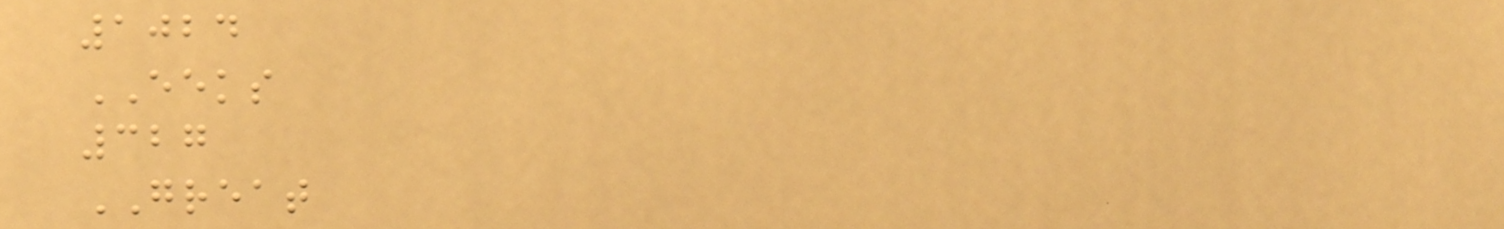1024
EEKS
327
GREAT
